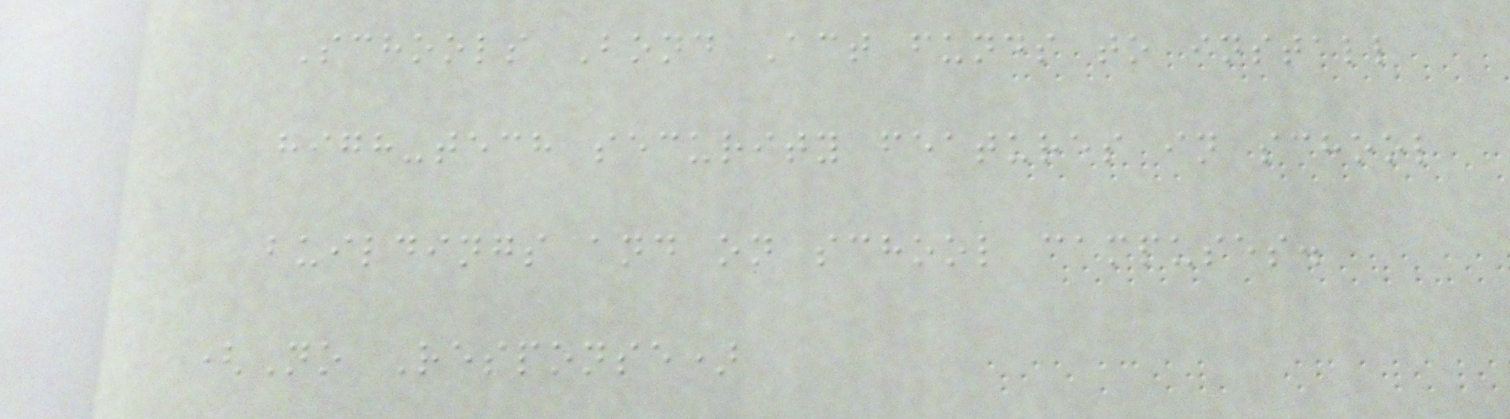Schools Bond Act funds to install
high-tech security features in school
buildings and on school campuses.
(No Response)
